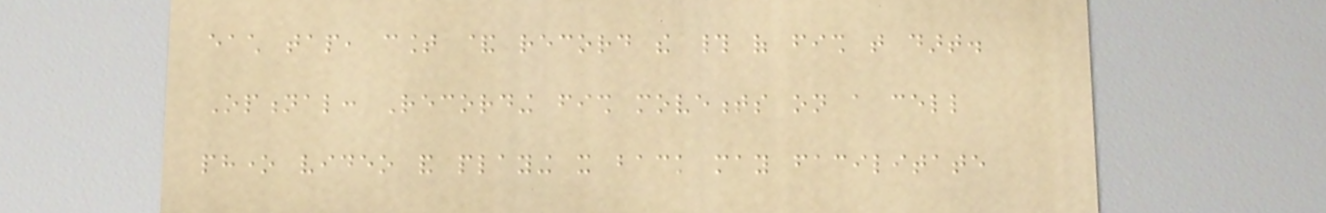each tap, count & record the # of fish that dart.
Optional: Recording fish movements on a cell
phone video and playing it back may facilitate
